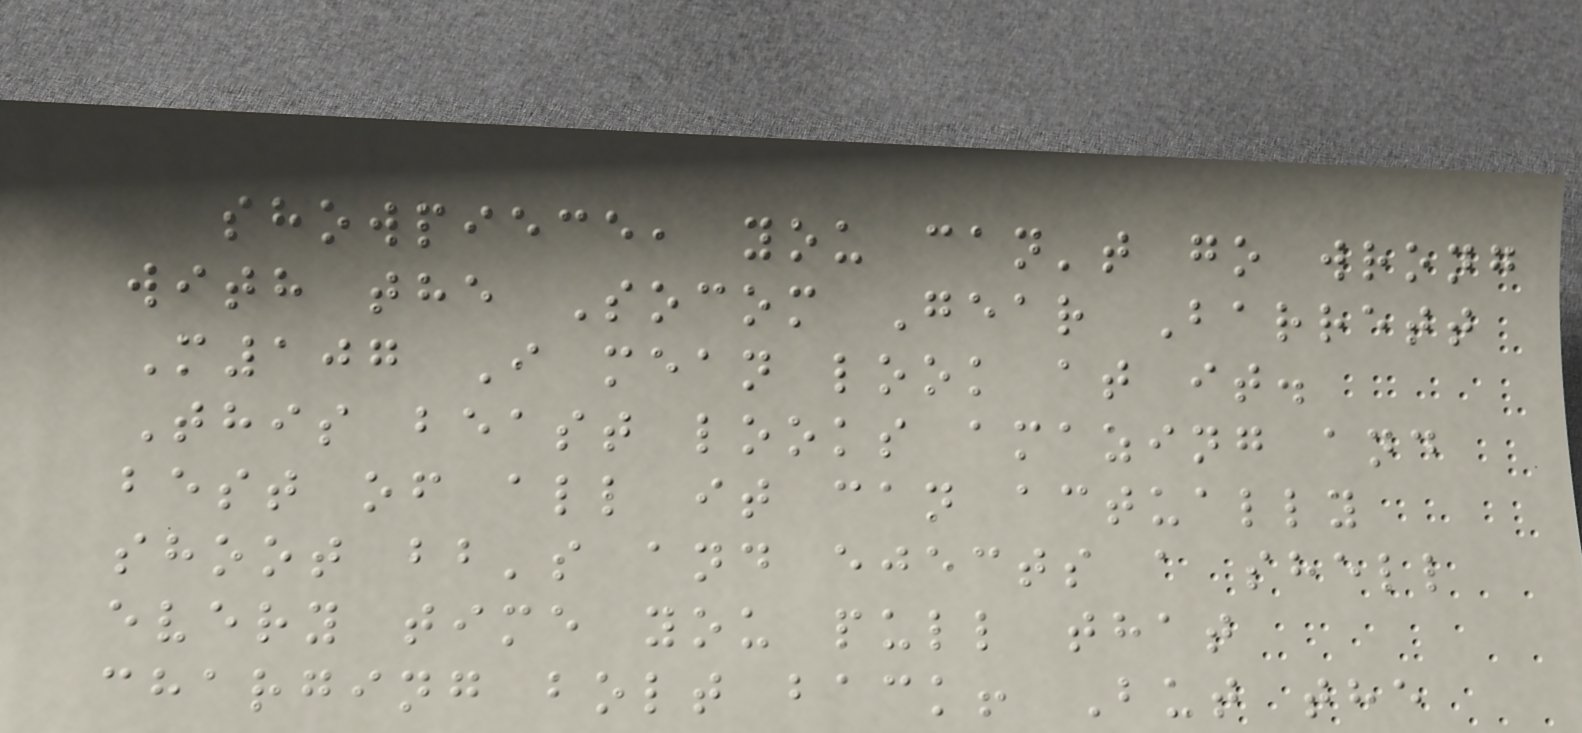showpiece, you can't go wrong
with the Socom Gear Barrett
M107 I mean look at it.
This beast looks amazing and
best of all it can actually
shoot bb's and ejects a shell
every time you pull that
charging bolt back! But the
